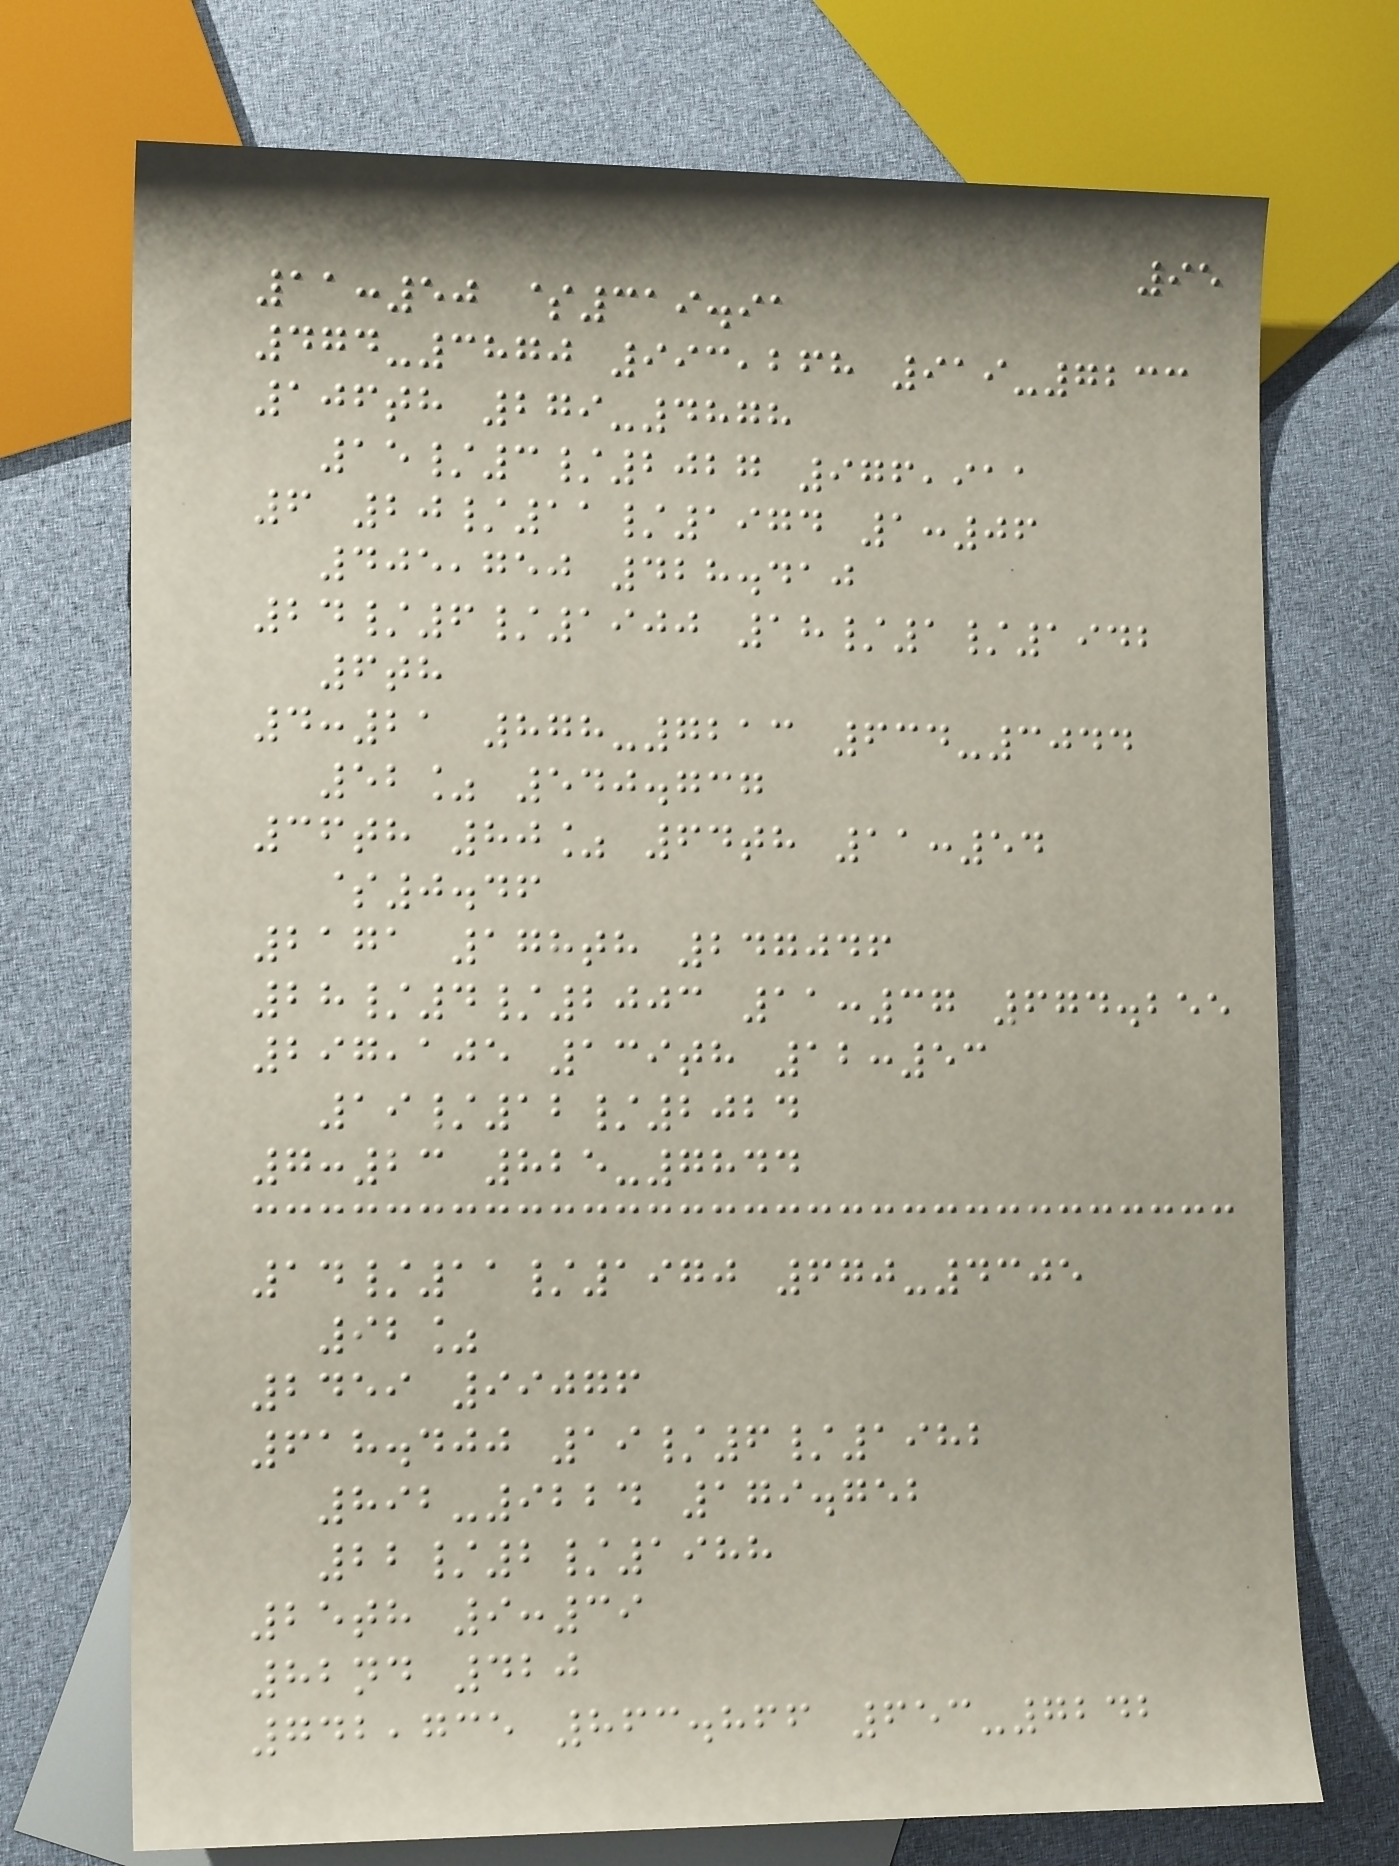95
11:50 $319.91
474-3870 993,268 919-7233
106th 279-4878
15/3/2027 976,911
6 20/11/1974 1:06
405,750 428.410
24/6/1900 18/1/1942
6th
4:21 878-7213 634-3044
52% 540.737
36th 80% 64th 11:54
$0.46
2171 178th 247046
28/4/2003 11:37 674.255
297,105 139th 12:53
19/12/2024
7:23 825-7844
14/11/1970 670-4305
92%
2459 99076
618.400 19/6/1982
892-9224 179.752
22/2/1988
25th 9:39
82nd 420
742,735 863.866 653-7242
